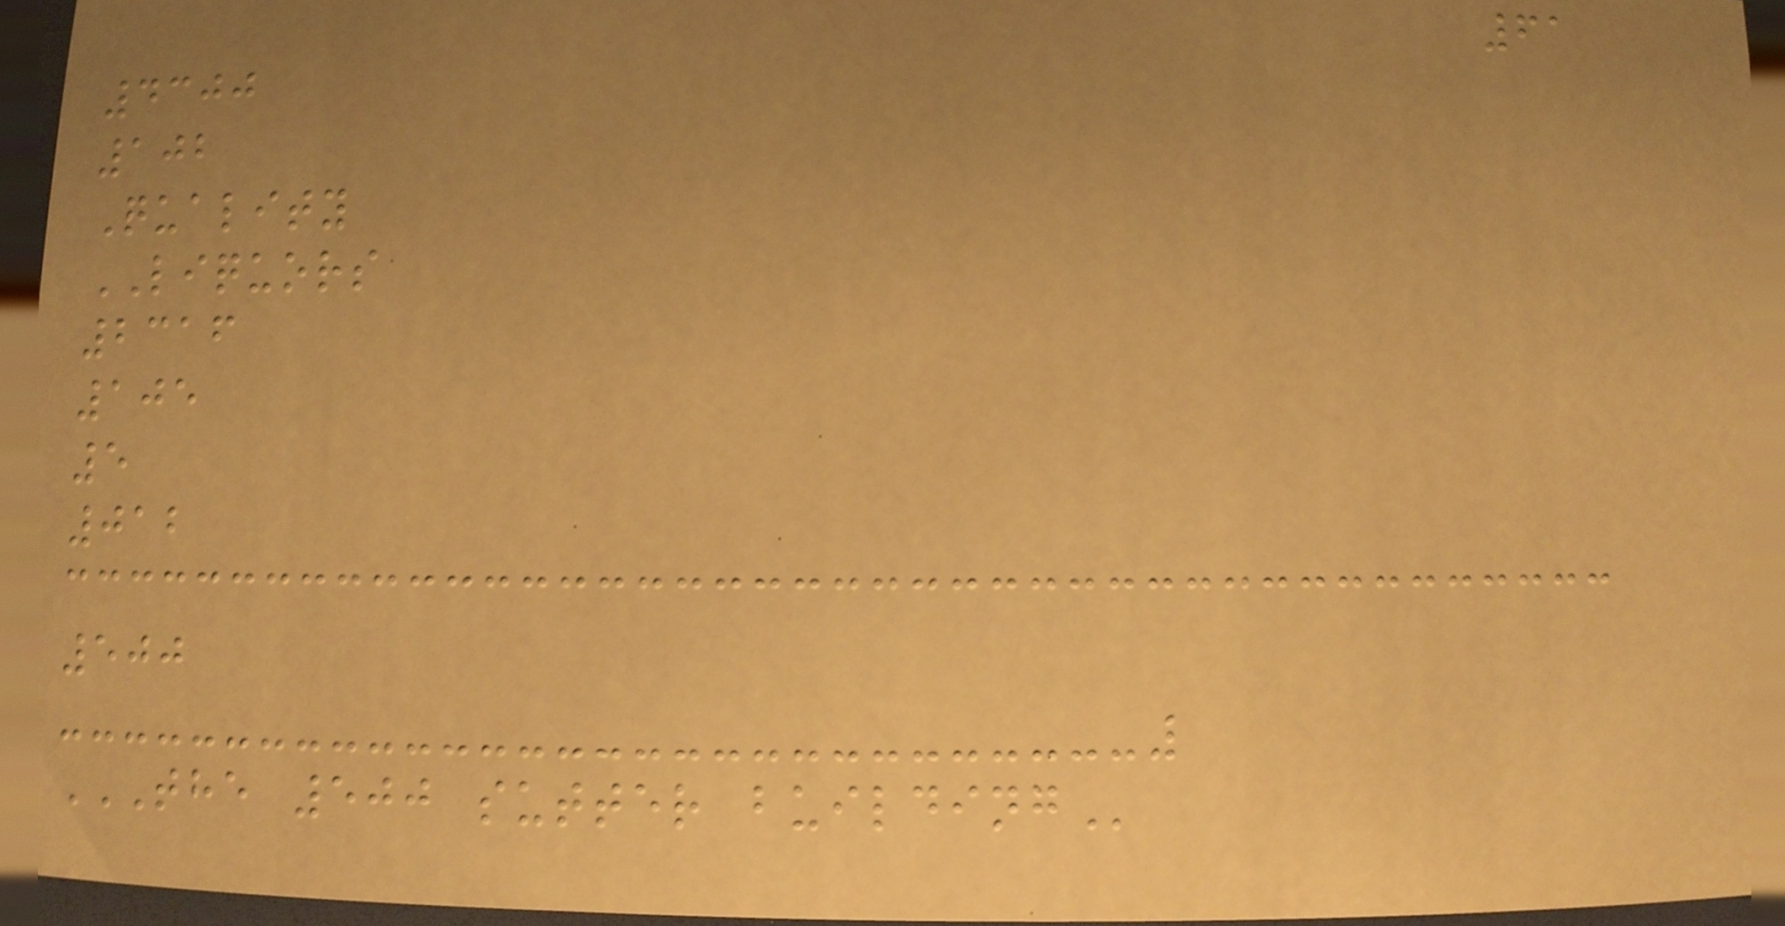61
4300
102
Quality
LIQUORS
2316
105
5
012
500
THE 500 SUTTER BUILDING
